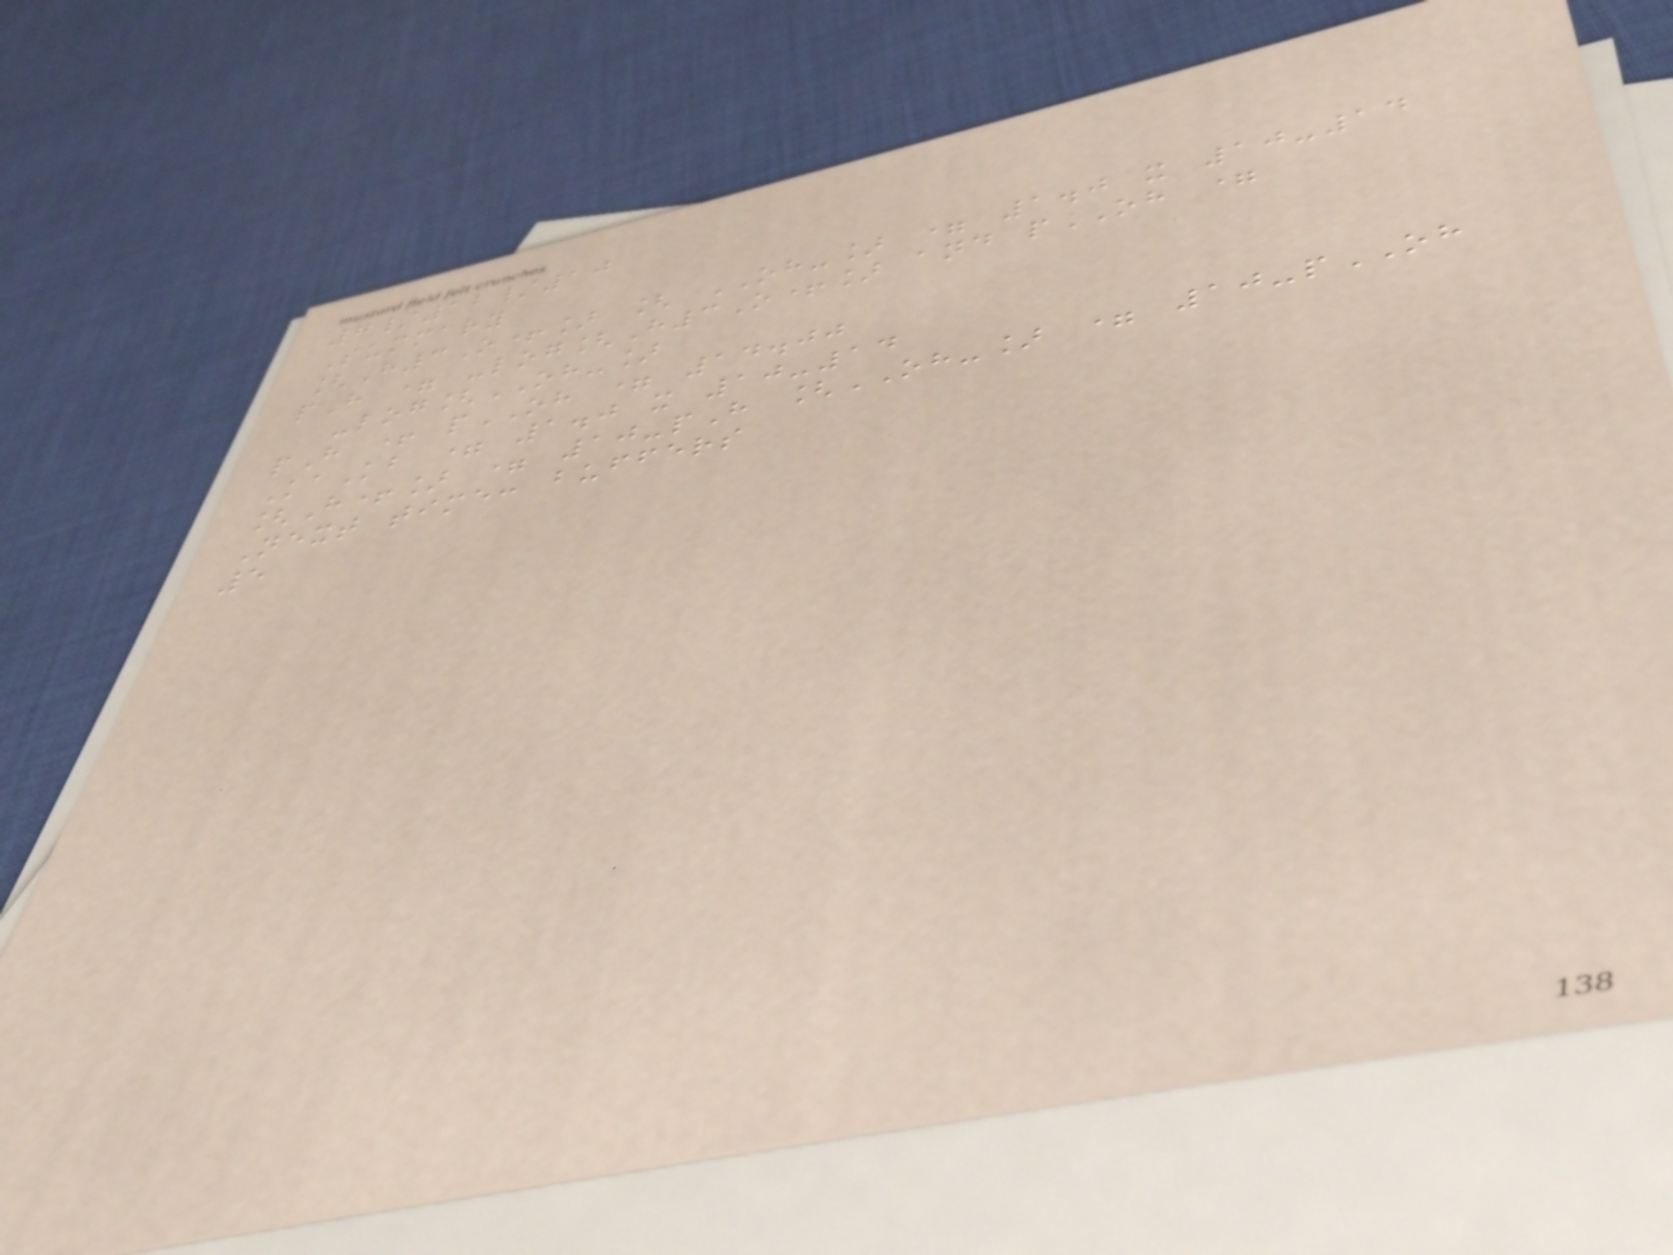7/12/10
Summary
[H3O+] [ OH-] = 1.0 x 10-14
pH = -log[H3O+] and pOH =
-log[OH-]
pH + pOH = 14.00
KaKb = 1.0 x 10-14
[H+] = 10-pH [OH-] = 10-pOH
Next time: buffers
5
